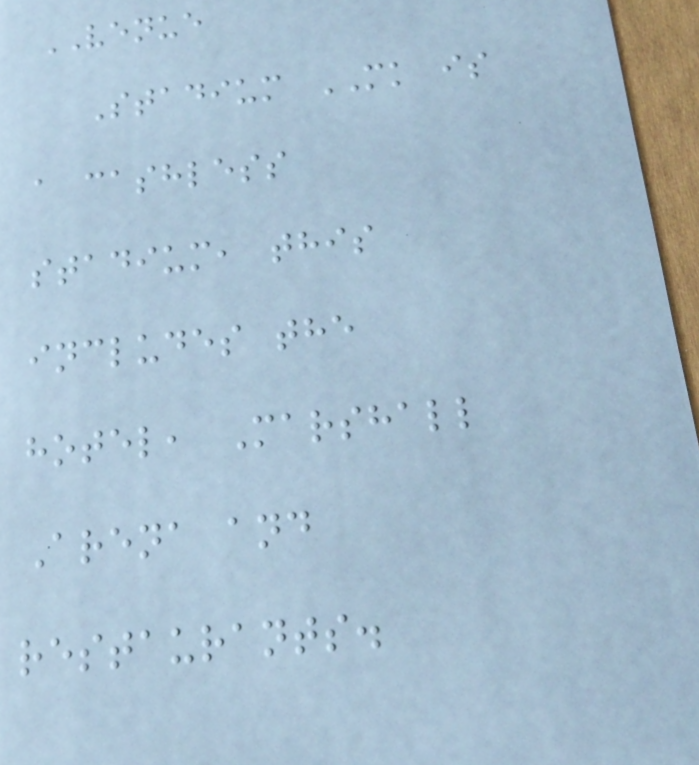VENUE
Stadium MK is
a cashless
stadium, this
includes the
hotel, Marshall
Arena and
restaurants.
